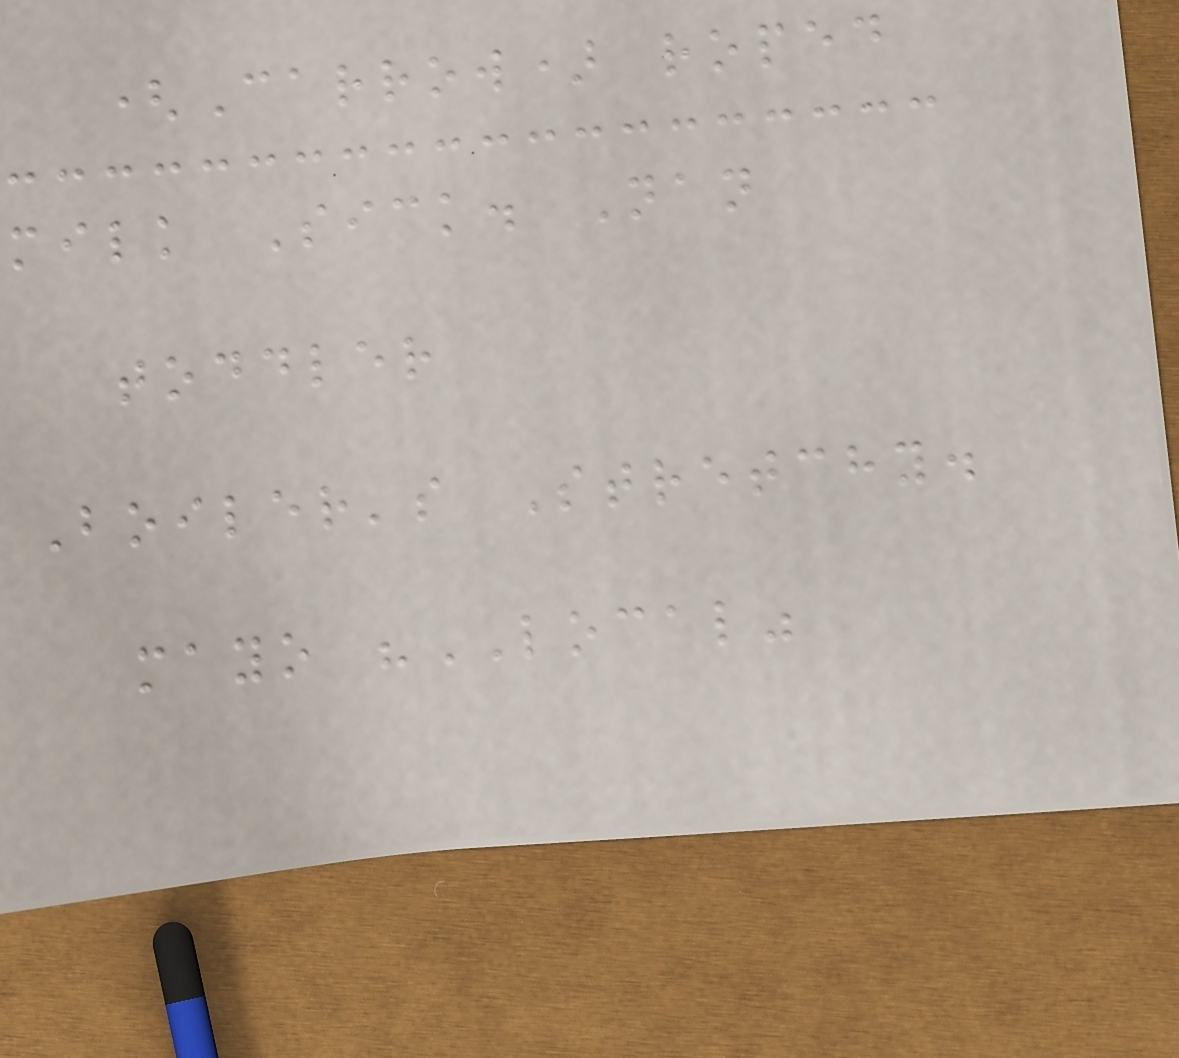(Carrow) roped
milk Sick. Nan
toddler
Boiler's Stretchy.
mayo "LOCAL"
